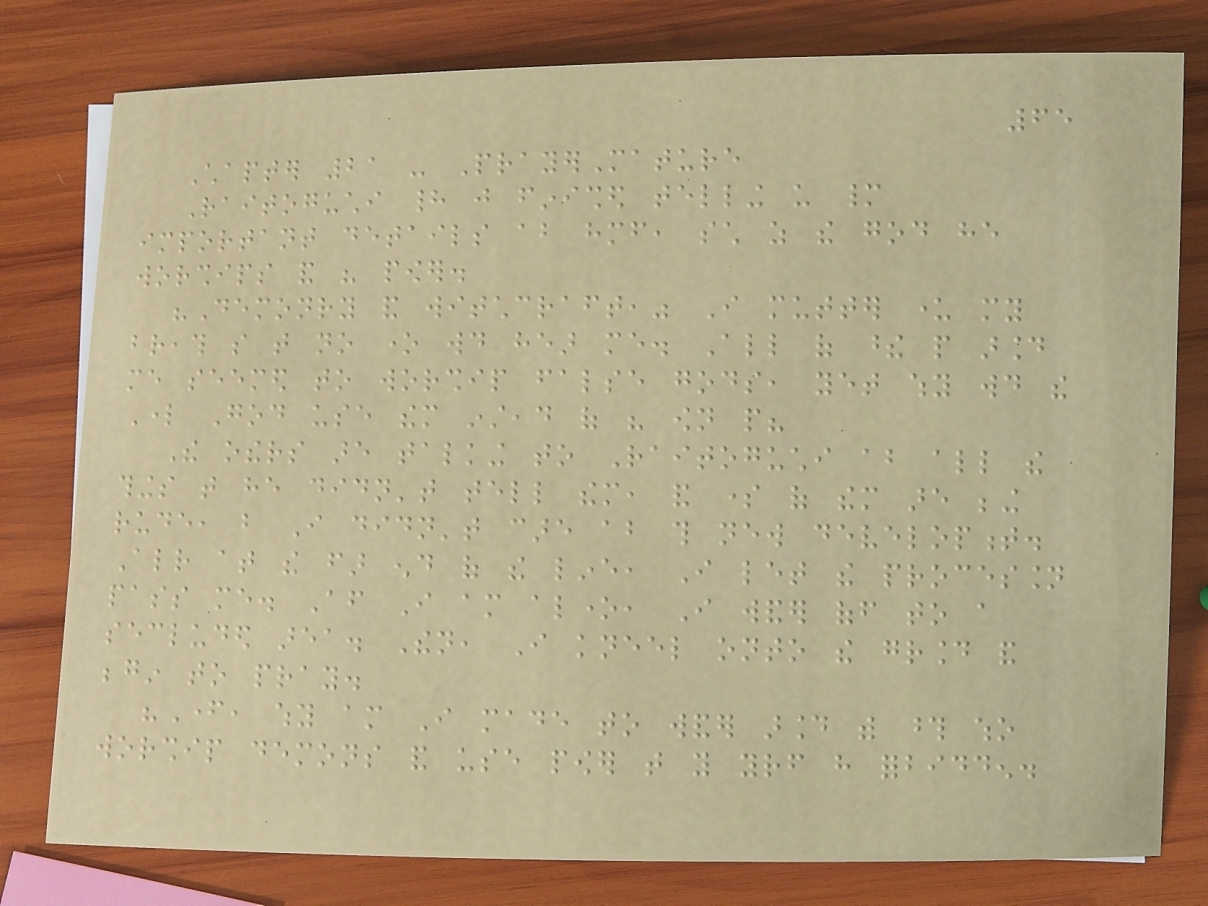65
Chapter 21 - PrayerMature
Raitoguchi had just finished telling us many
important details about himself, such as the god he
worships and his power.
"Demonry and witchcraft," I mutter under my
breath so that no one would hear me. All of these people around
me seemed to worship false gods, yet why would the
Lord God use them instead of his own people?
The others are talking to Raitoguchi about all the
things that he didn't tell them, and some of them are being
rude, but I didn't care about this new development.
Already at the far end of the line, I let the procession
pass me. After I am alone, I wander off to a
secluded area. Then, I kneel onto the ground and
begin to pray.
"Father, why am I made to wander around with those who
worship demons and use power that you yourself have forbidden.
